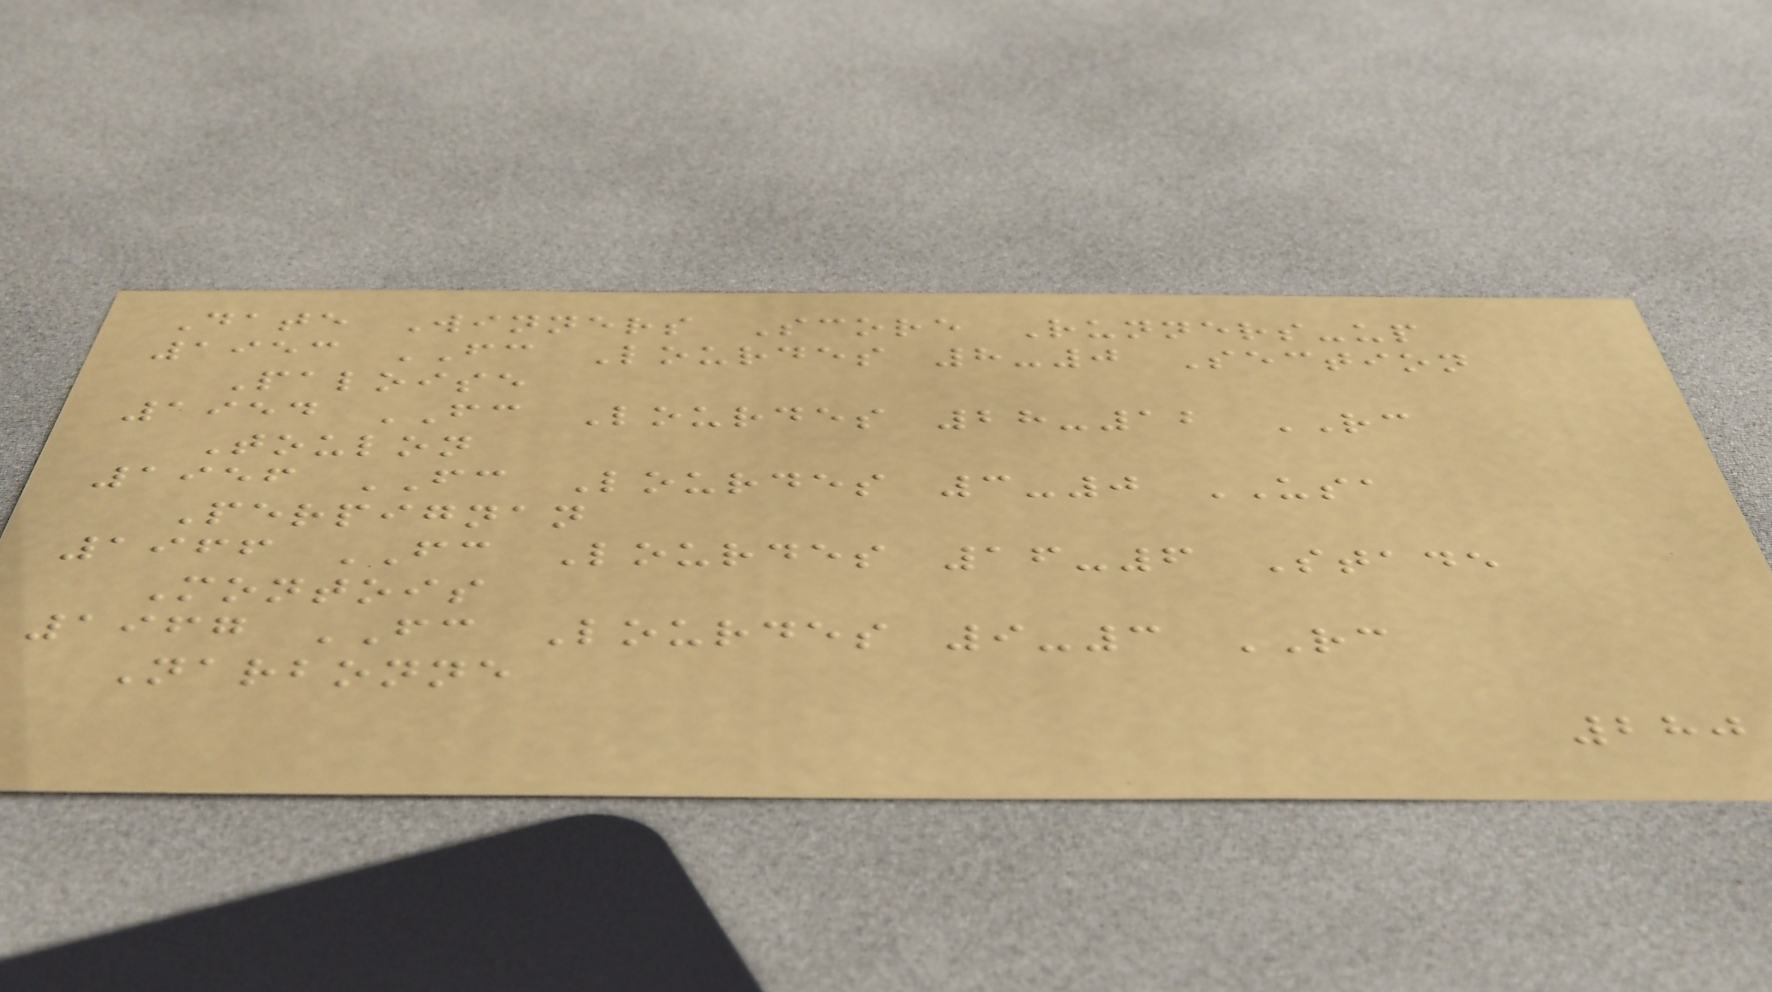Date Winners Score Runners-up
1953 FC Lourdes 8-0 Section
Paloise
1954 FC Lourdes 28-12 RC
Toulon
1956 FC Lourdes 3-0 USA
Perpignan
1966 FC Lourdes 16-6 Stade
Montois
1967 FC Lourdes 9-3 RC
Narbonne
280
